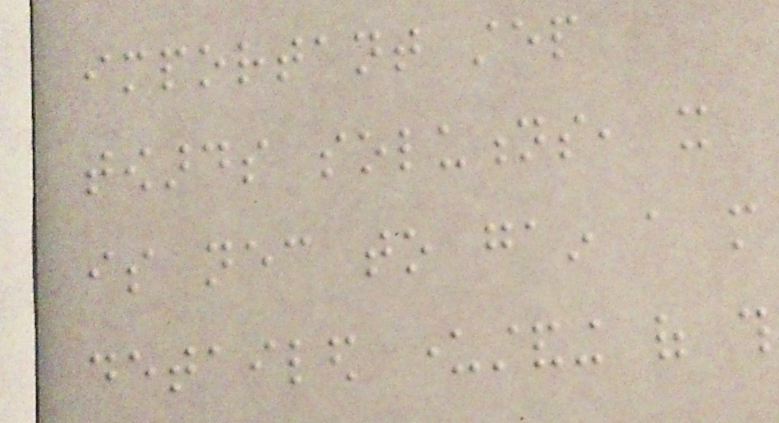important step
towards solutions, it
is necessary to gain a more
detailed understanding of this
